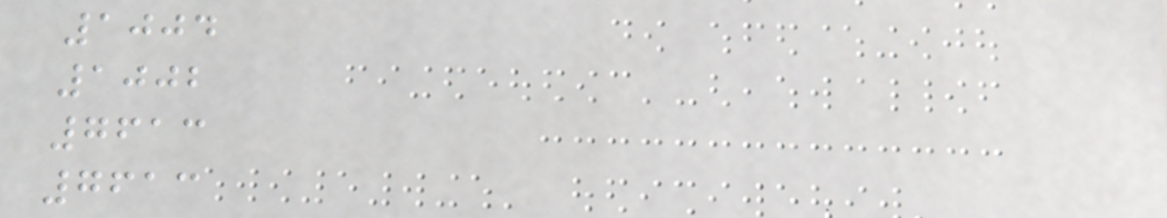1004
1002
7613
7613
